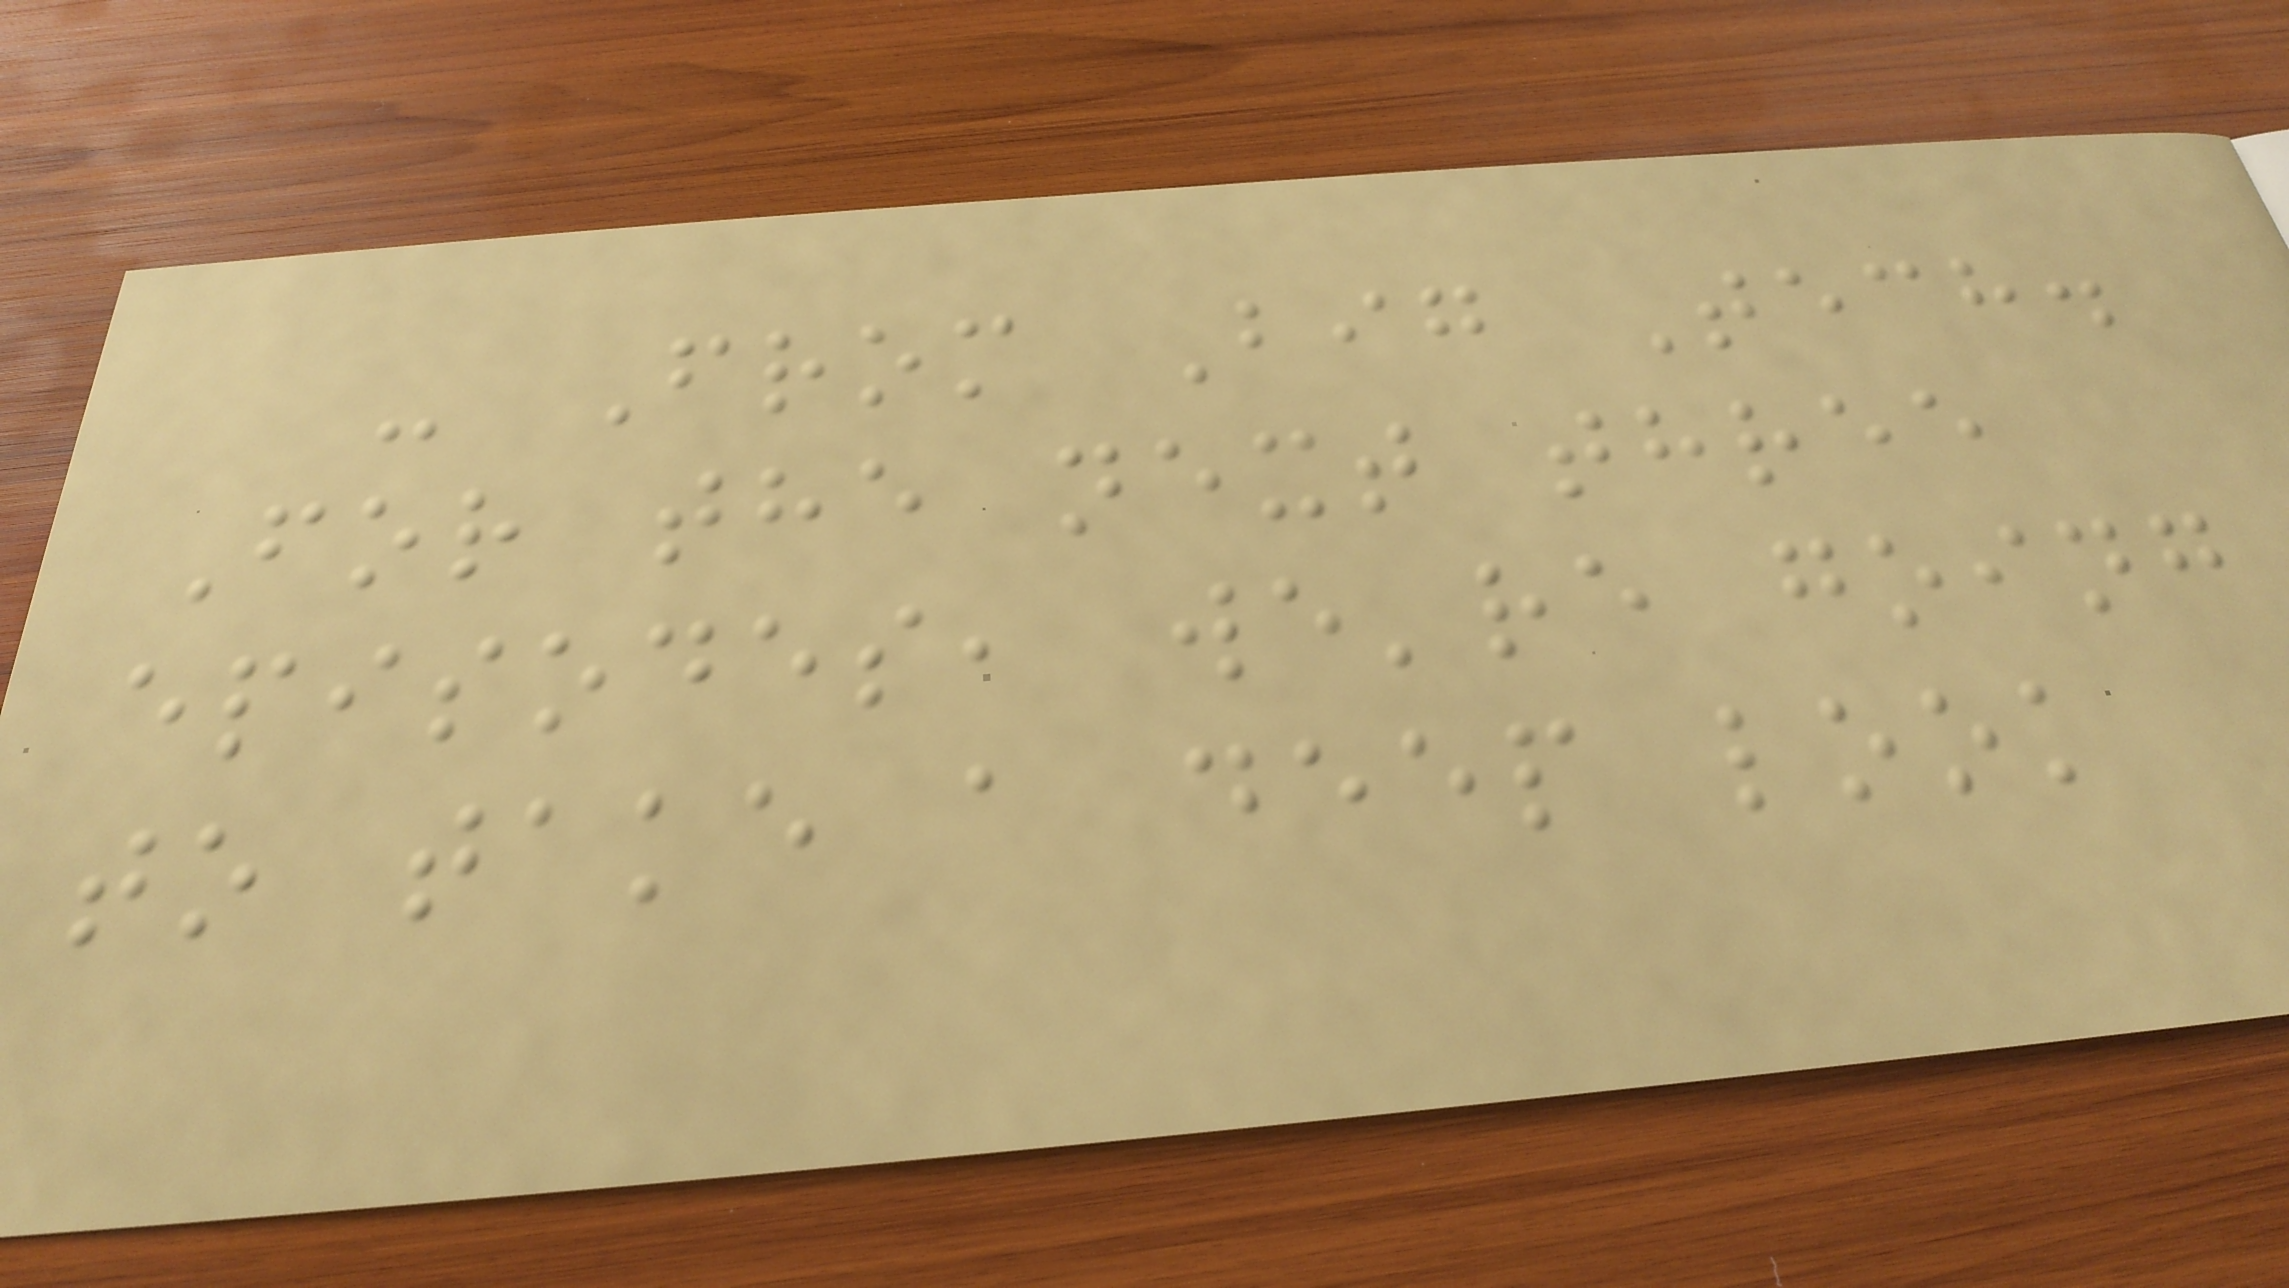- From Big Tech.
For the next three
episodes, we're going
to take a deep look
